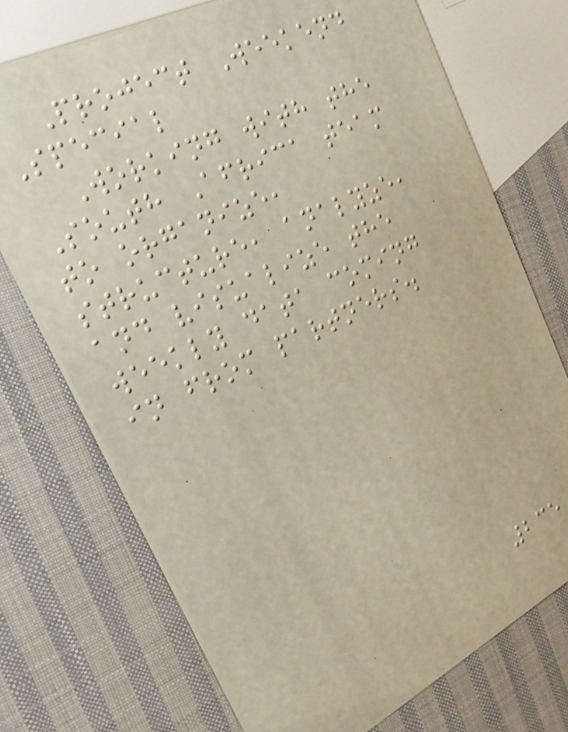Project Weekend
Special
Working with the
South Africa team
to organize,
structure, analyze,
and visualize the
weekly data coming
in from partners.
235
